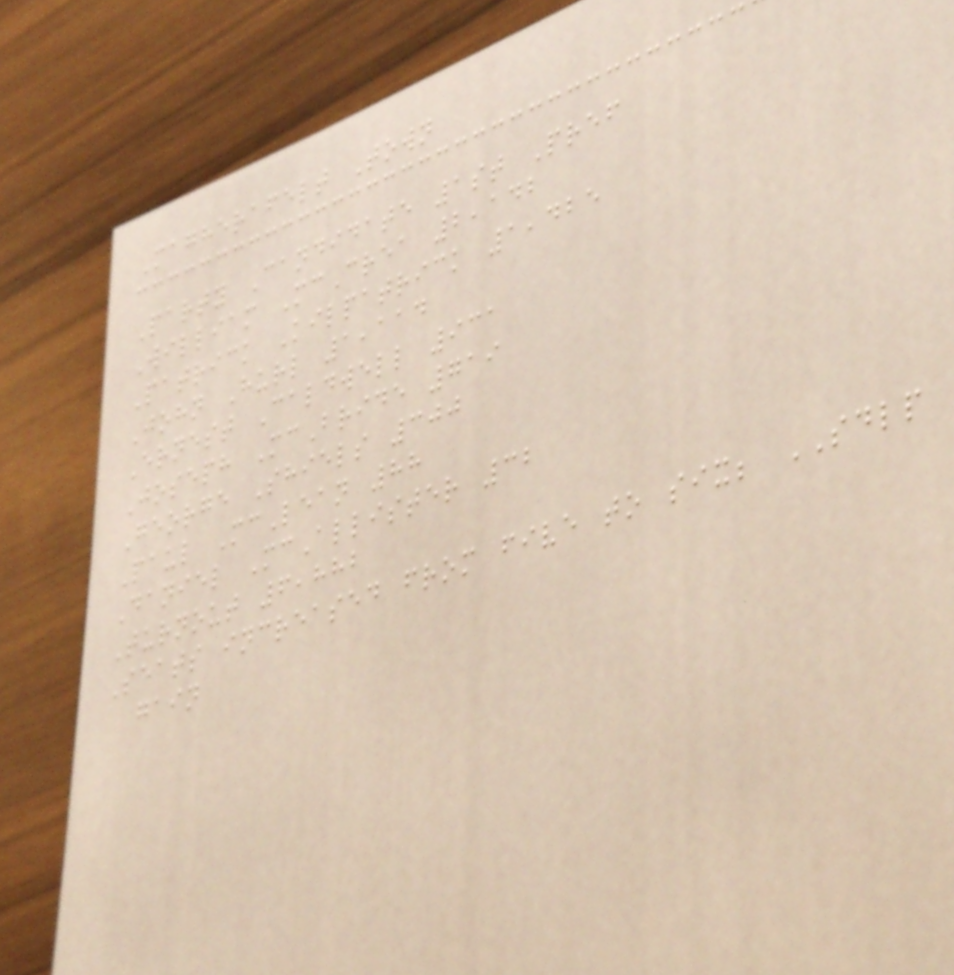Magherafelt Town
Party Candidate 1st Pref
William McCrea 2,142
Patrick Kilpatrick 1,425
John Hurl 1,114
Ernest Caldwell 931
Joseph McBride 719
George Shiels 300
Paul McLean 88
Daniel McAllister 32
Turnout 6,882
Seats increased from five to six; SDLP
gain
